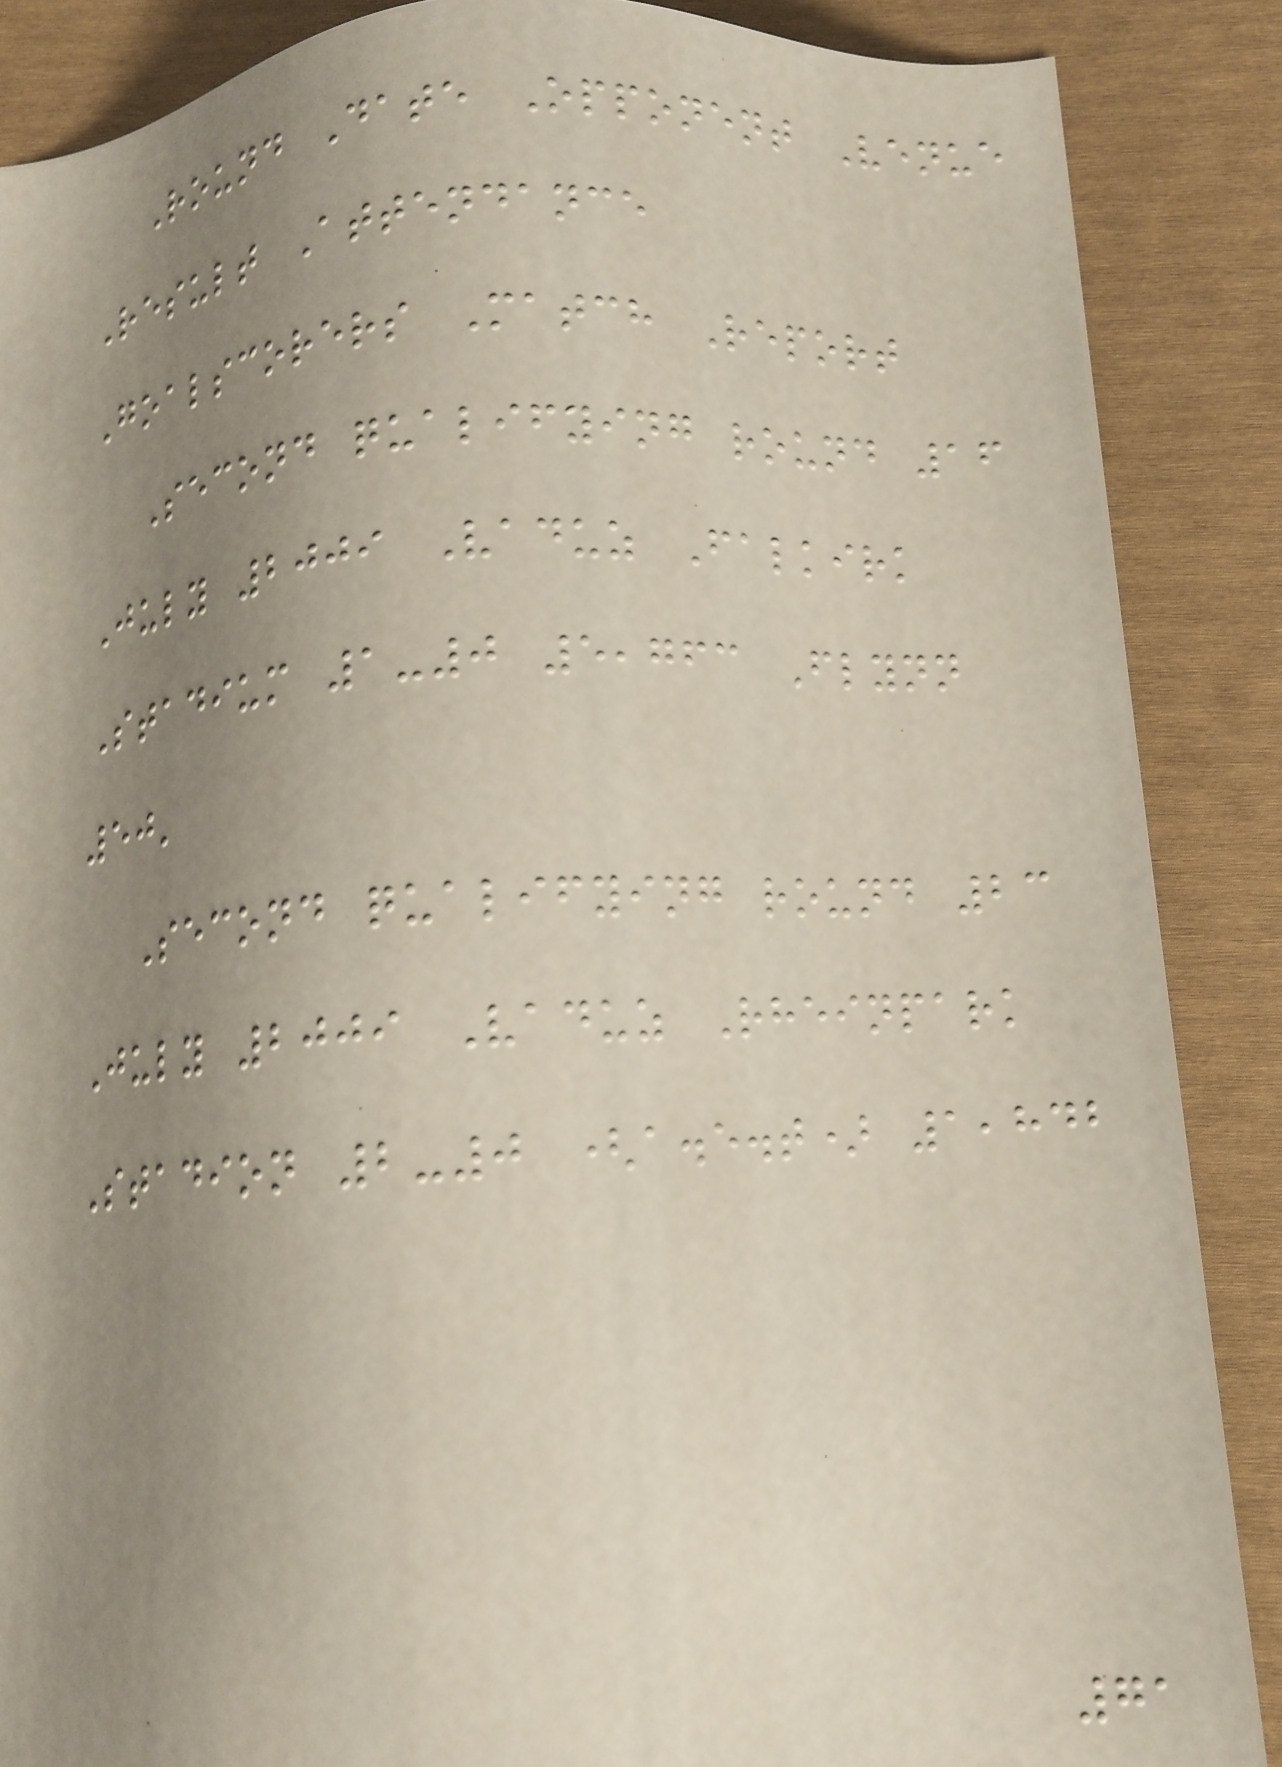Round Date Opponent Venue
Result Attendance
Goalscorers Match Report
Second qualifying round 16
July 2009 Vaduz Falkirk
Stadium 1-0 5,763 Flynn
50'
Second qualifying round 23
July 2009 Vaduz Rheinpark
Stadion 2-0 (a.e.t) 1,842
71
